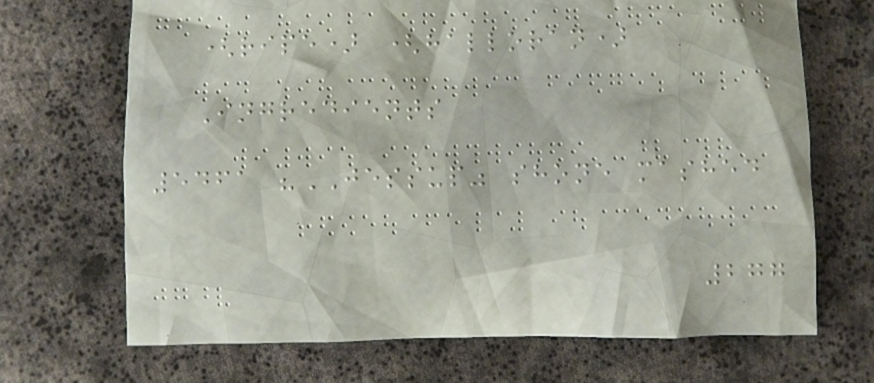(ripe) (halloran)
Ingredients
5461 "JESSUP" shone mashed
277
